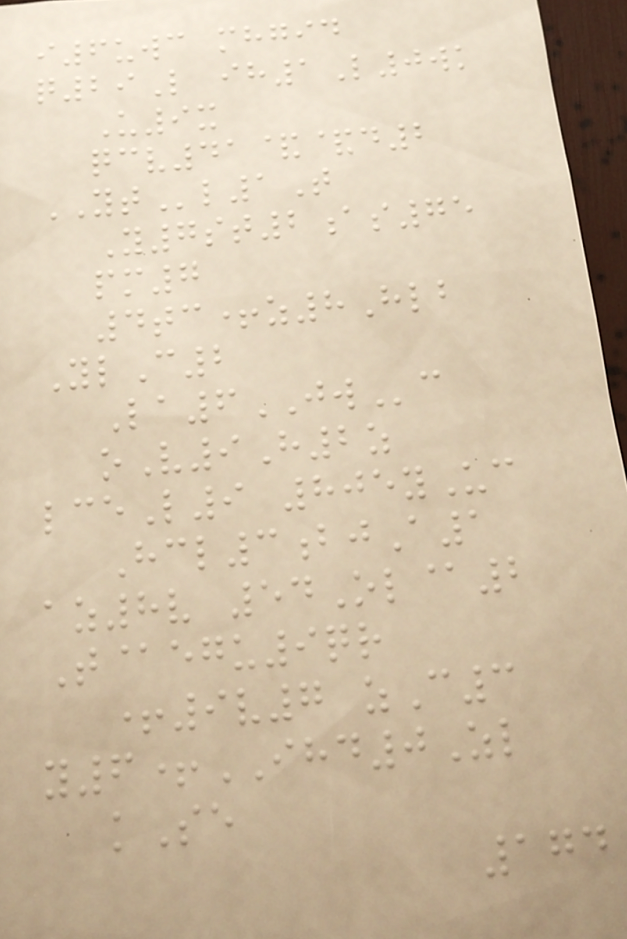i6uwc mhgid
q29L ih1L0wk
U9x
qcv41&&d2
YTl1T
Y7st2as75
pm7
4tc+z8Hlb
YlC2
La6JWc
oV9H2z
lceL9 805yUc
Hcl3bjA1
az8v 54Ol@2
T@egu9qr
+9v7 zC3
y6+IHD0Zl
kSe
174
